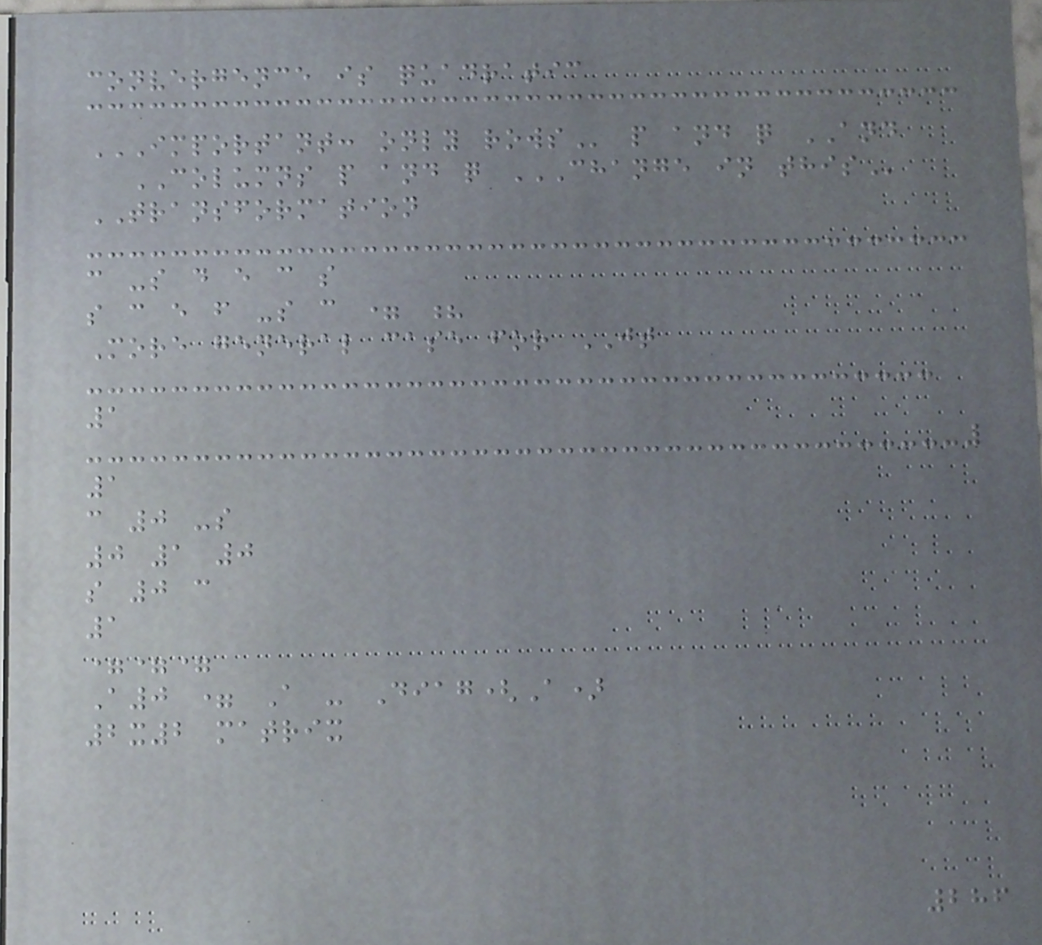convergence is quadratic
IMPORTANT: ONLY ROWS p and q AND
COLUMNS p and q CHANGE IN THIS
TRANSFORMATION
c -s d e c s
s c e f -s c = ?
More general case for JT
1
1
c 0 -s
0 1 0
s 0 c
1
===
A0 = A - Diag(A)
2x2 matrix
286
